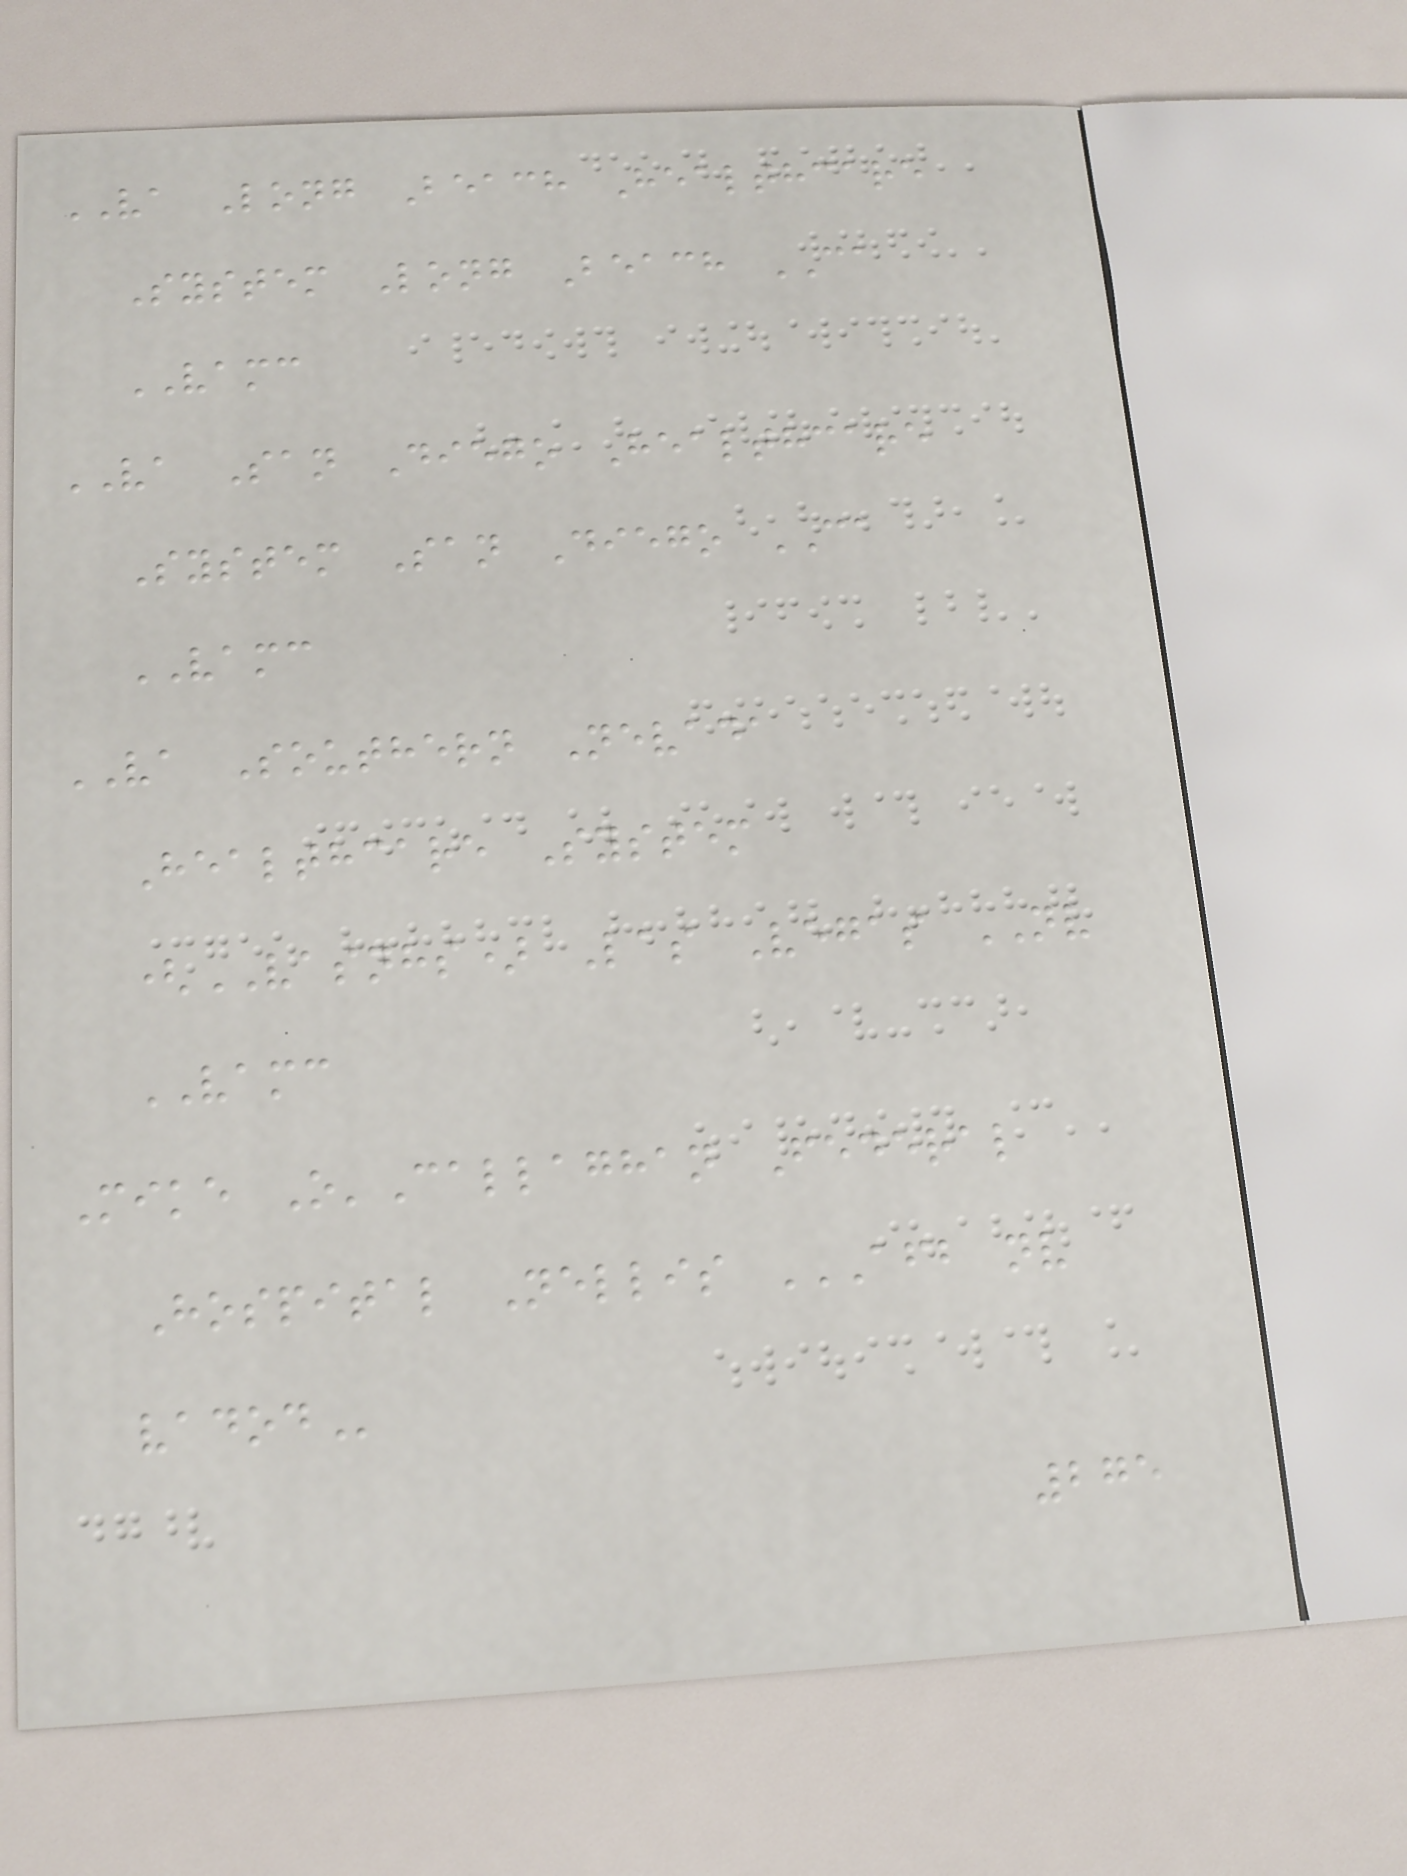VA Long Beach Healthcare
System Long Beach CA
VAMC
VA San Diego Healthcare
System San Diego CA
VAMC
VA Southern Nevada
Healthcare System
(VASNHS) Las Vegas NV
VAMC
Mike O'Callaghan Federal
Hospital Nellis AFB NV
VADOD
275
